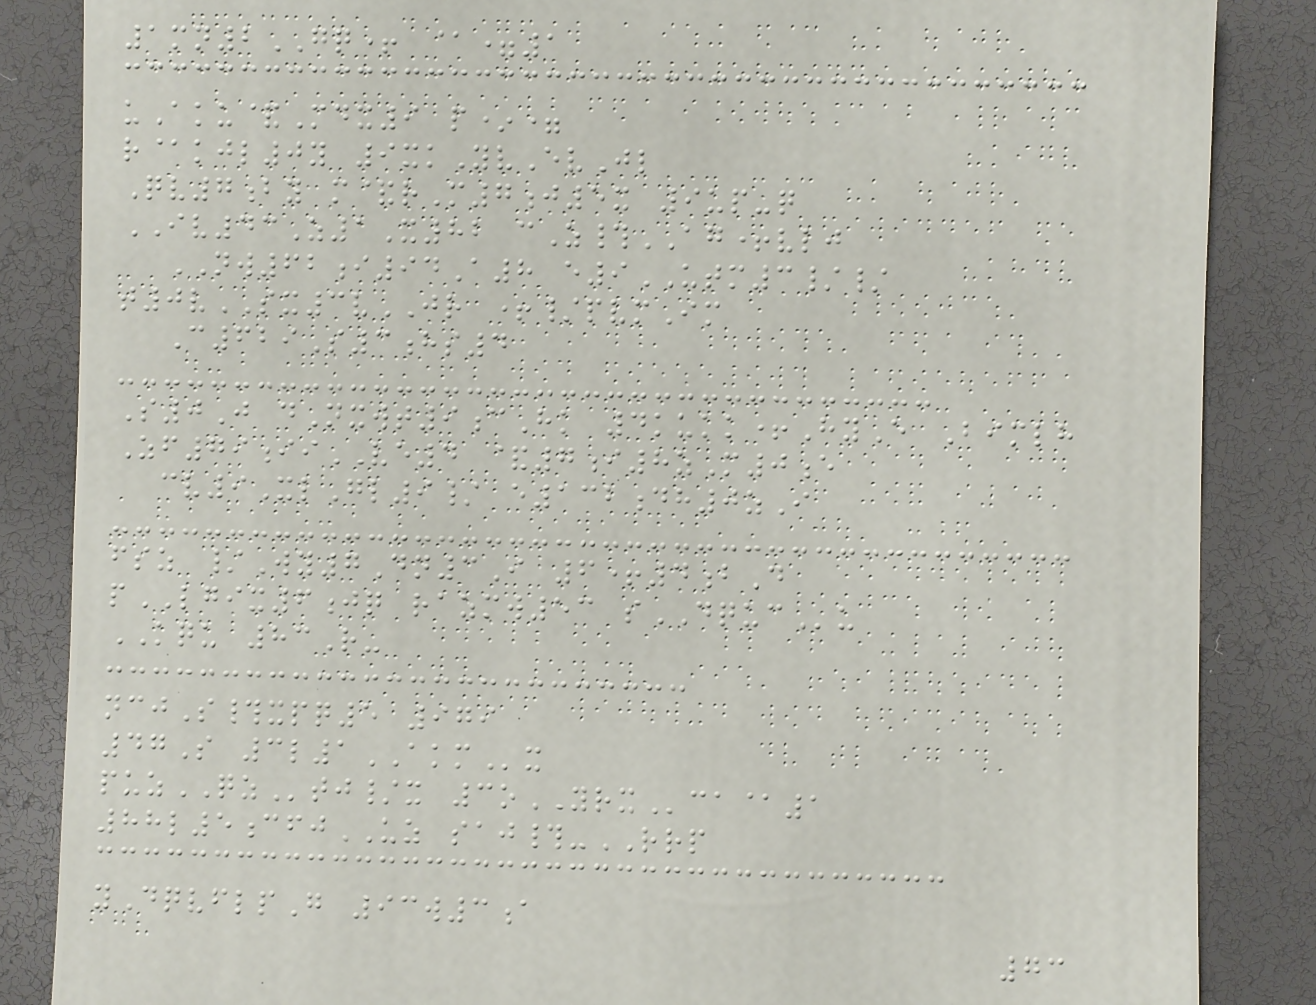1mn2GQ+ @=1
uAku&Mdx9 p*=
r@kjl0y 9xkYvEvJl
Qv7by m&rM7j5x 9up-q
IV43Z1X82 cZ#AG+vlj
NW62i94A8 e9UTM3//
t0vSX3vJR +/pvmIm
C629S3hs4
S0J dNxwt9cHk 4kukk+HyE Bimlh
Zf79iiVE4 &7i8zM0e
cv9XlGl9/ e132dh0zI
fsz /Wy7Dn3I 6+4bD
pLGIX6jq razmw53 sDQUCu
KQU 83R-
ncjS#xpq5 979
47S 3l1AKMx
puzQZtj/x 3oYRXca@1
88l5cfjUZ saj#-RRP
yDqvflpG 93w3a
73
